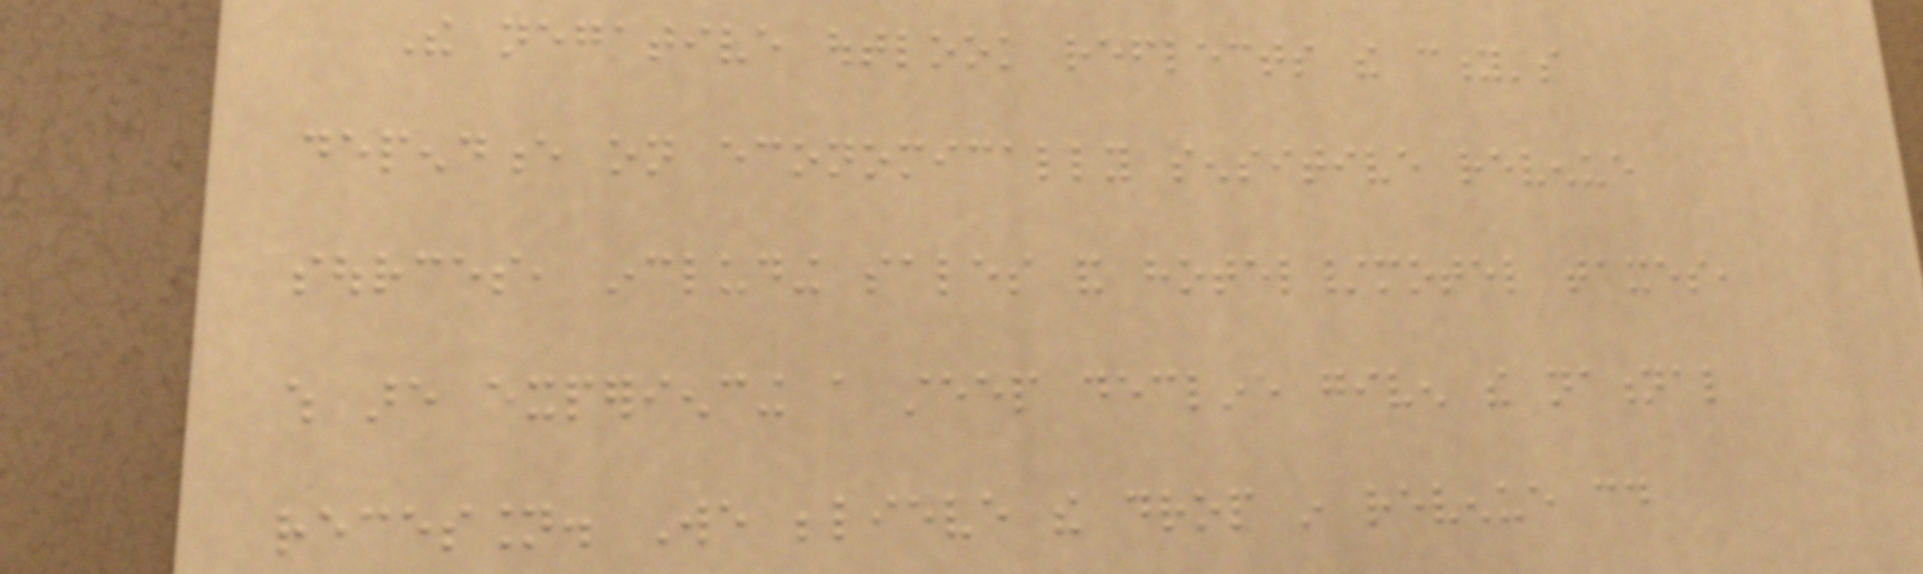The negative outlook reflects the city's
dependence on economically sensitive revenue
sources, including sales and hotel/motel taxes,
which are experiencing a steep decline given the national
recession. We believe the drop in revenue could
